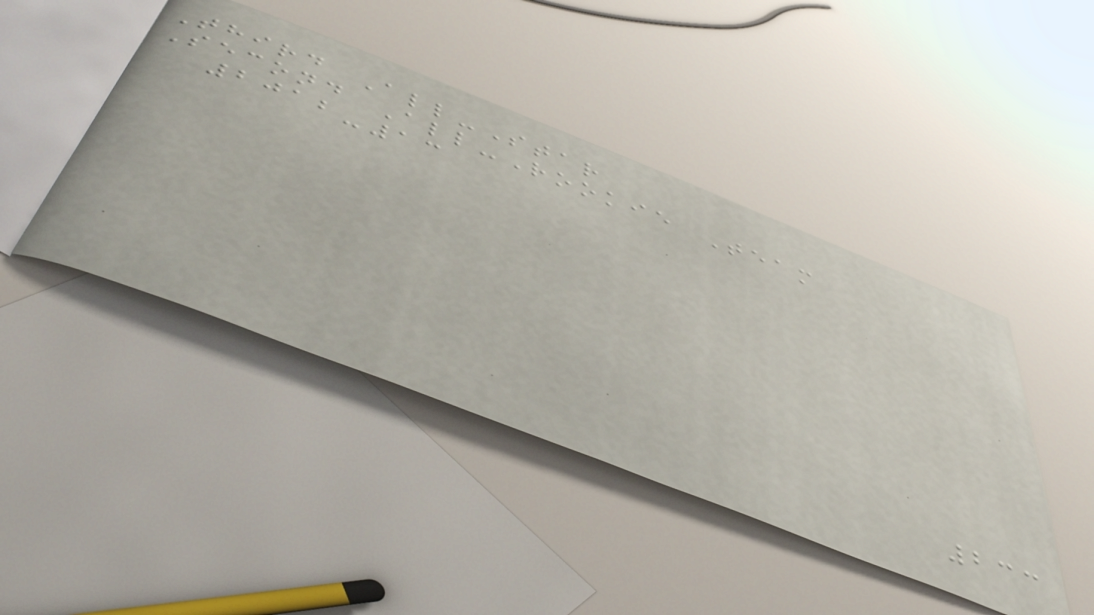Third All-Star
Second All-Rookie Team
2012-13
233
